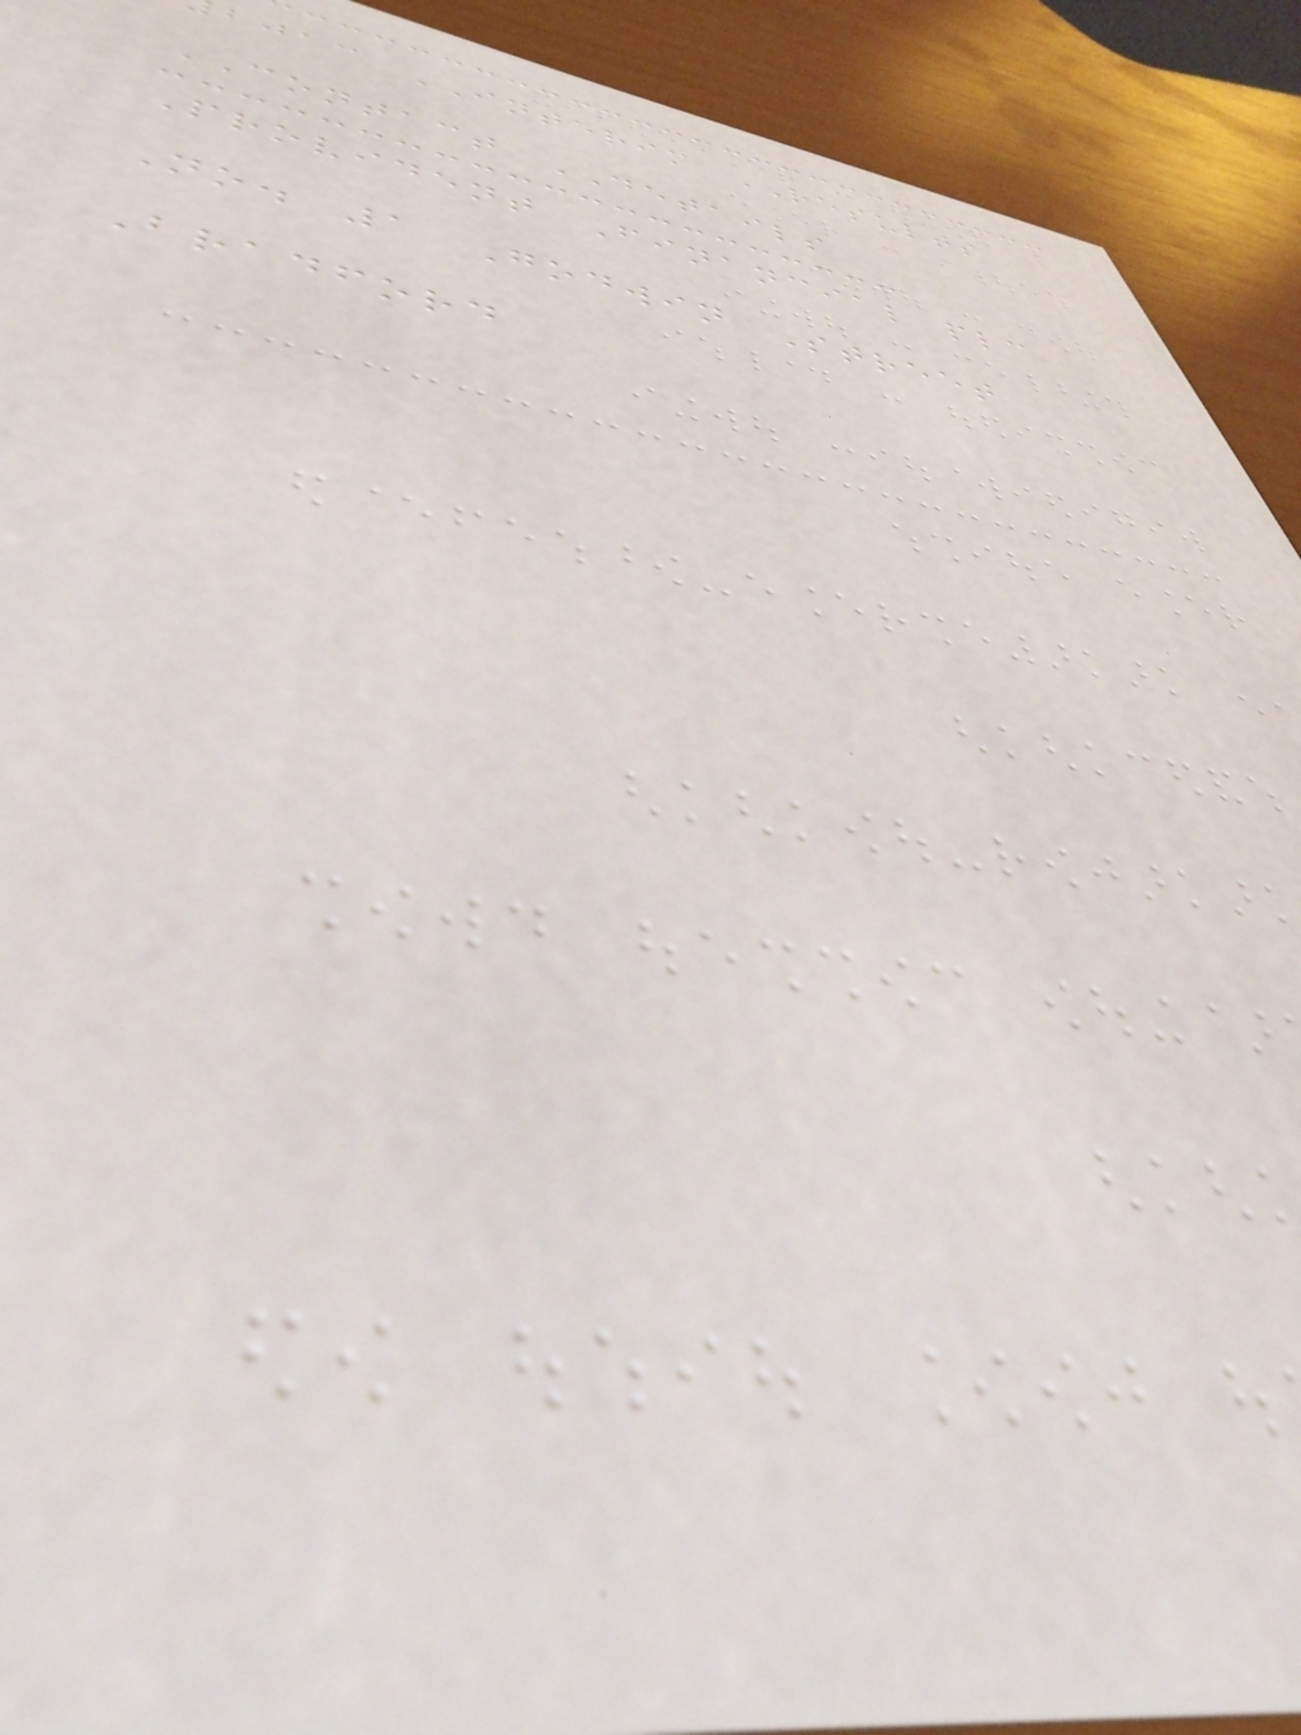bjac INTERIM RESULTS
CONTACT DETAILS
Provident Financial plc
No. 1 Godwin Street
Bradford
